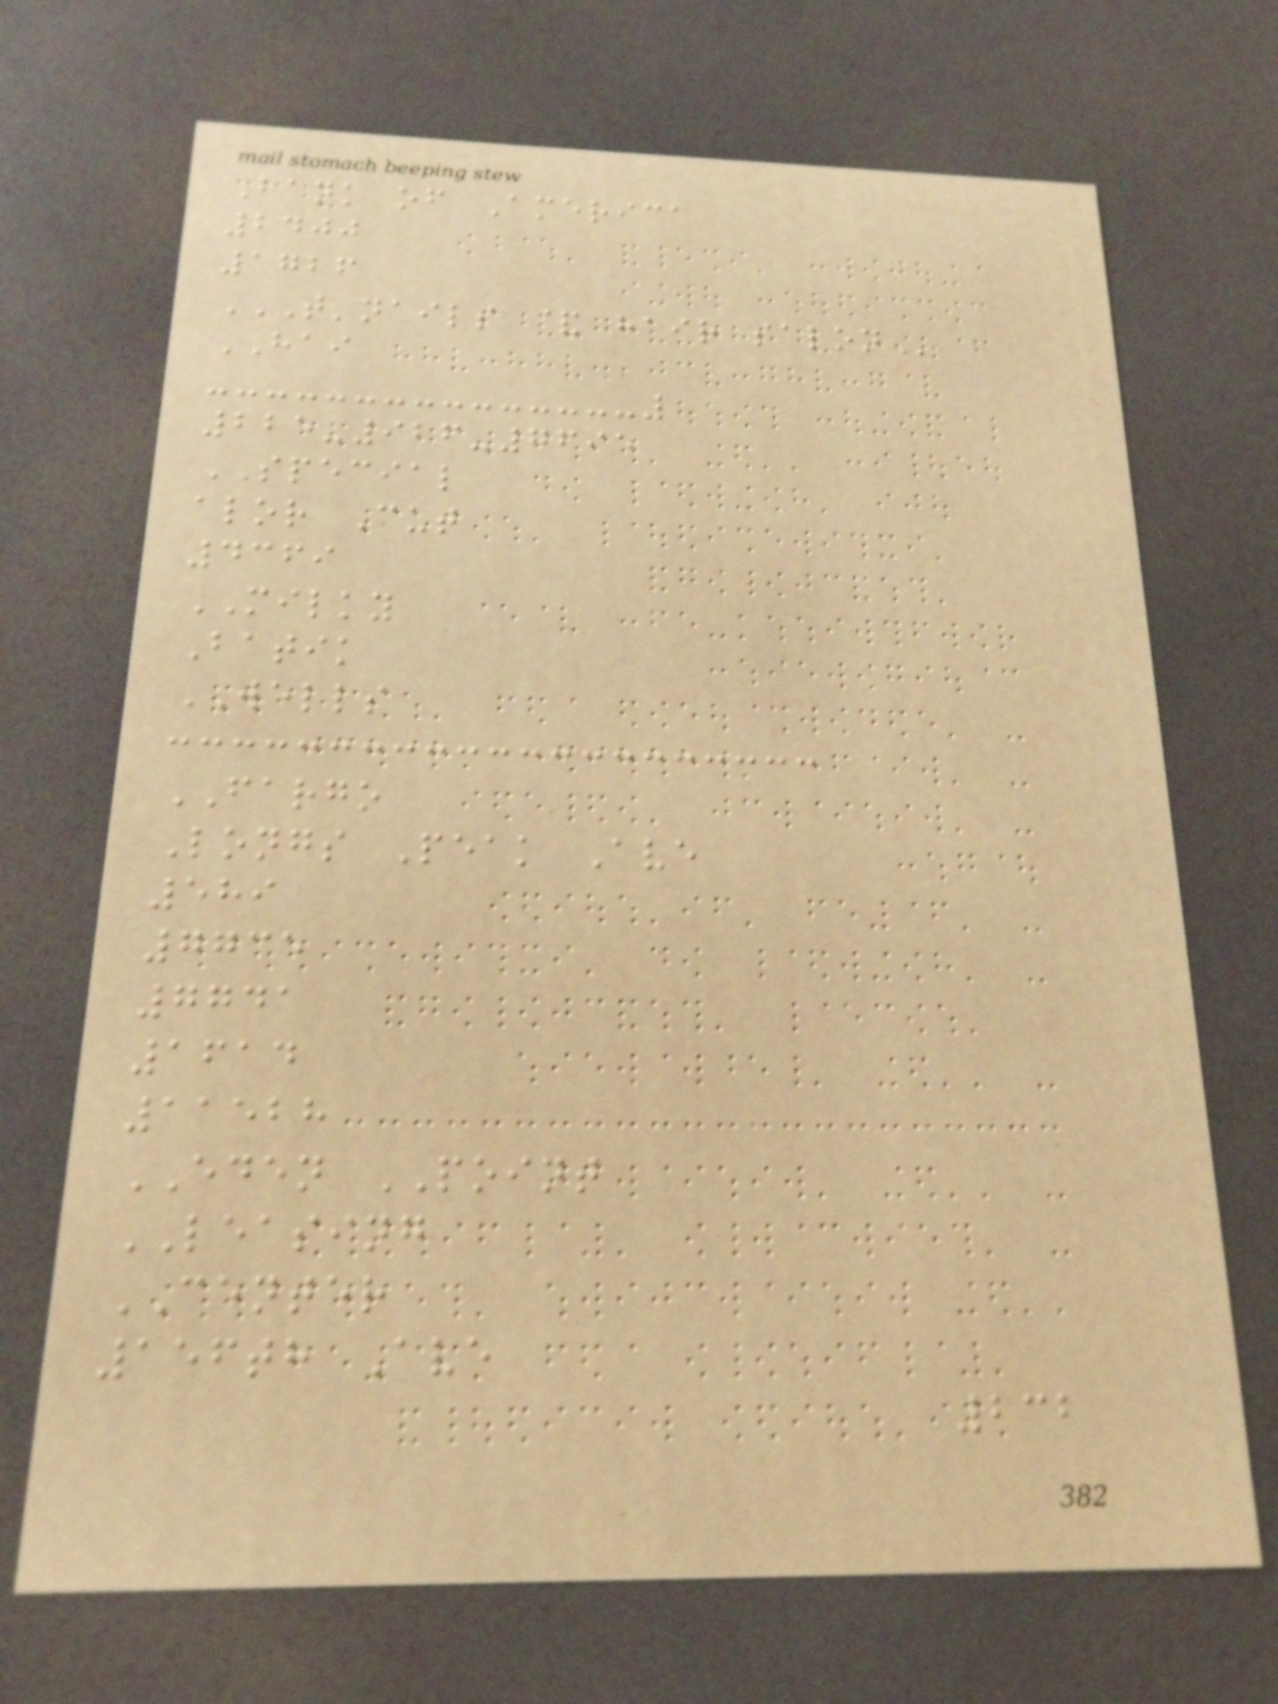Bank of America
2400
1726
T'NAILS & HAIR SALON
HAI
225-926-7695
SPECIAL
alor Cut
4369
MILKY
Batik
WELLS
FARGO
Longs Peak Ave
589
7735
7741
1614
11528
EDEN POINT
LEASING
CENTER
156th Ave
232
